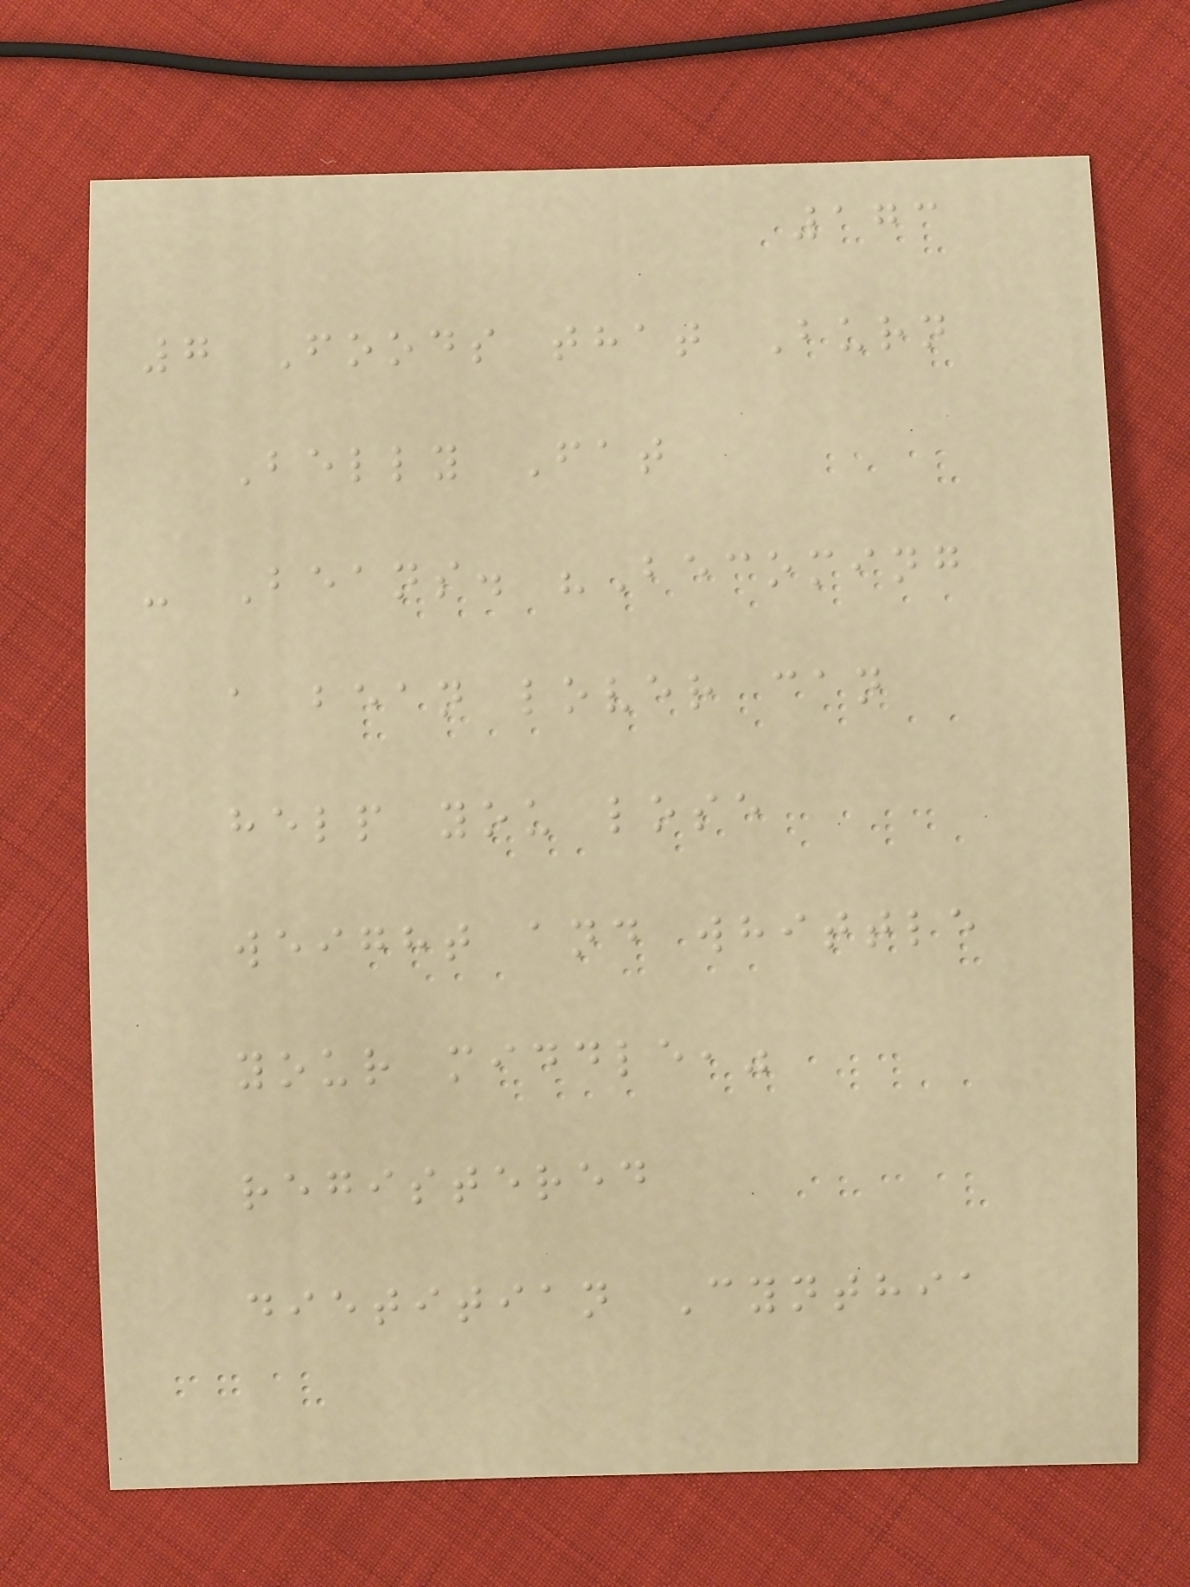173
7 Foods that Burn
Belly Fat
- Beans. "Becoming
a bean lover can
help you lose
weight and whittle
your middle,"
registered
dietitian Cynthia
